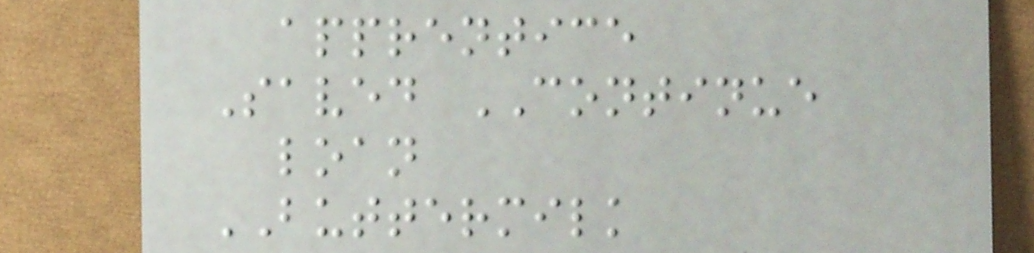apprentice
Saved CONTINUE
loan
BUTTERMILK
